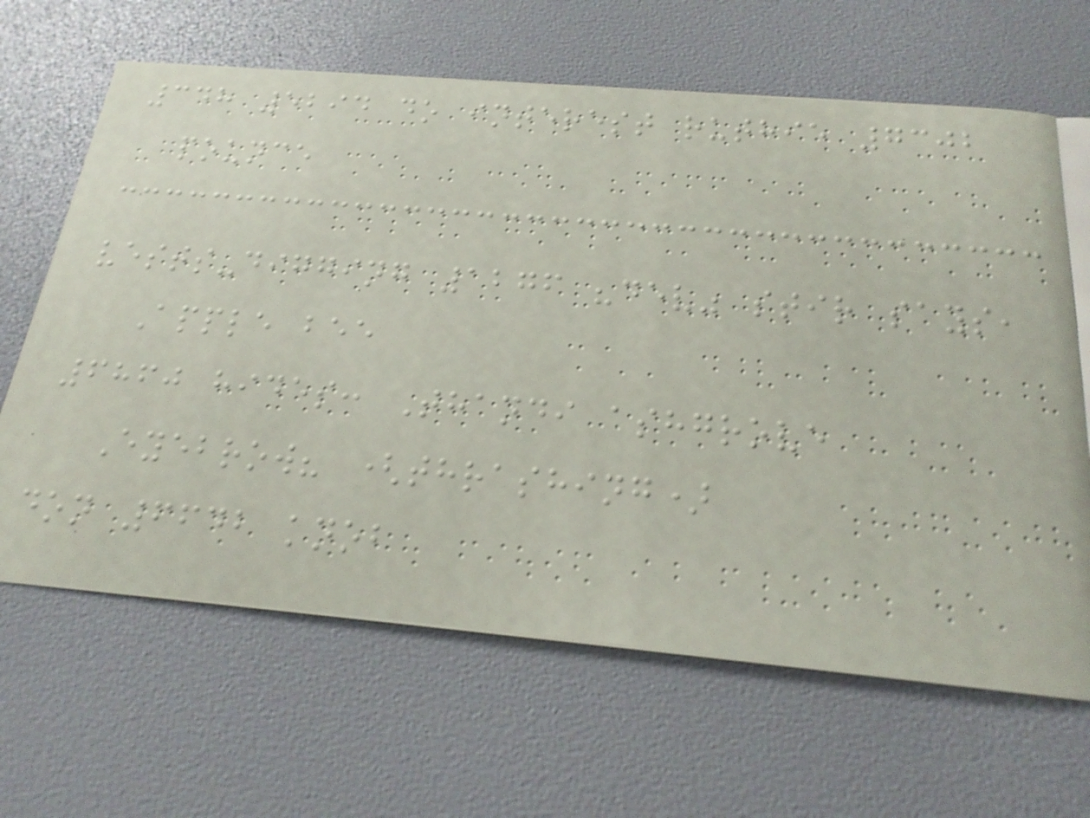348 5294 do interest ruthie 7302
pounce
vests-digging 1276 "dev" stir says,
Apple bee
6860 hides: Thandi ashgrove
Eyebrow? (thrashing)
don 6642 knob
